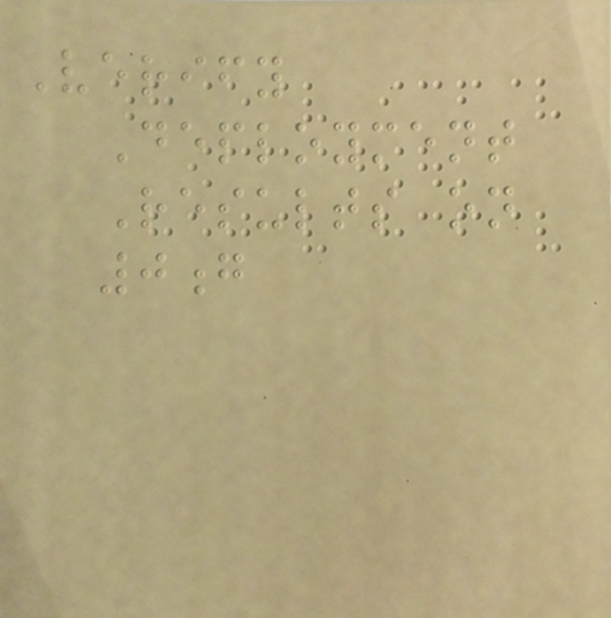Verify
Deployment
Results on
0g
